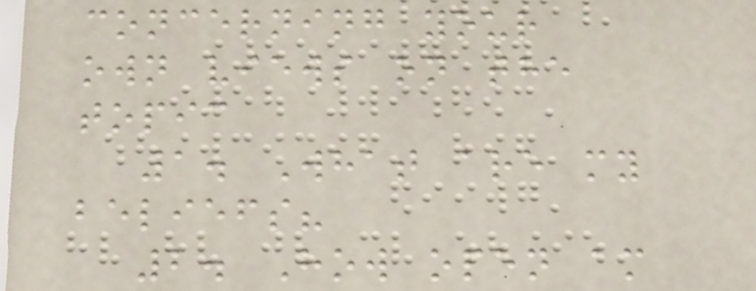concerning your
own views on the
topic
1. What are my
beliefs?
2. How open am
